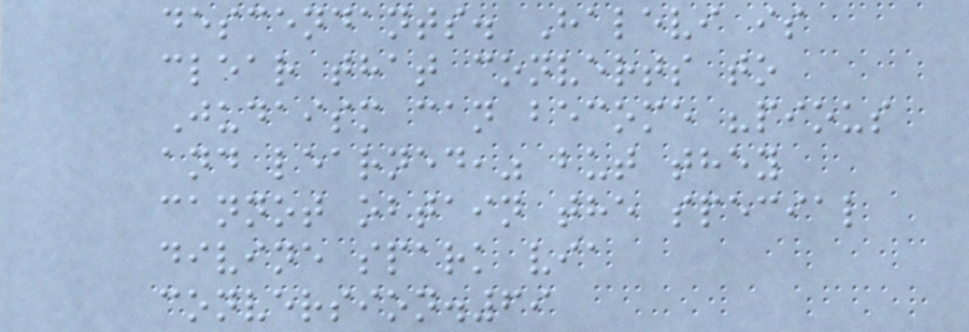descendants. Halevi is
clear that converts to
Judaism can become "pious
and learned," but they
cannot obtain the special
divine spark via
conversion.69
